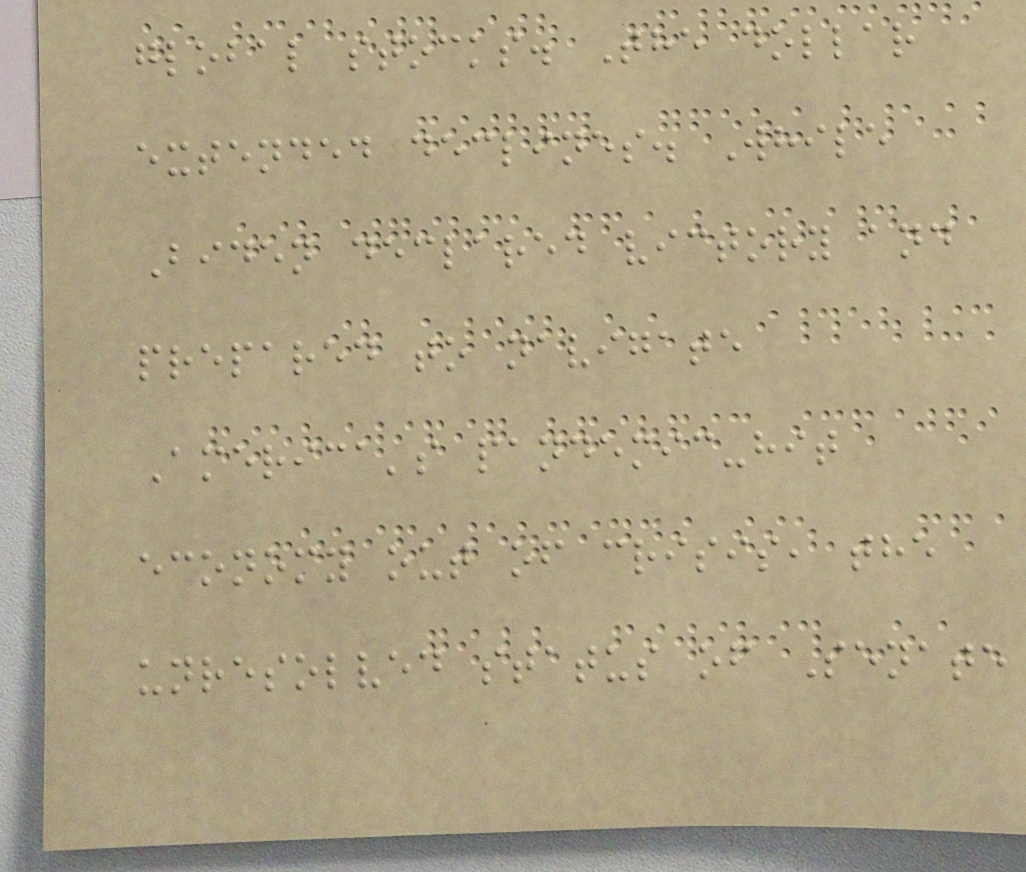global stocks. The dollar
extended declines. While
Biden declared victory and
prepared to navigate
America's pandemic-hit
economy out of crisis, the
unresolved status of Senate
